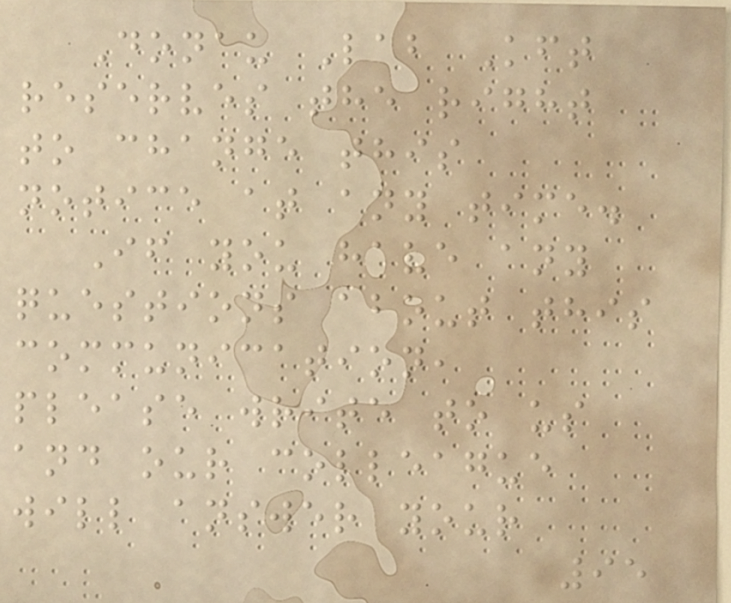Donau Lab Kft
reserves the right
to change this
notice at any time.
If you have any
questions about this
communication,
please write to us
and our colleague
will answer your
95
